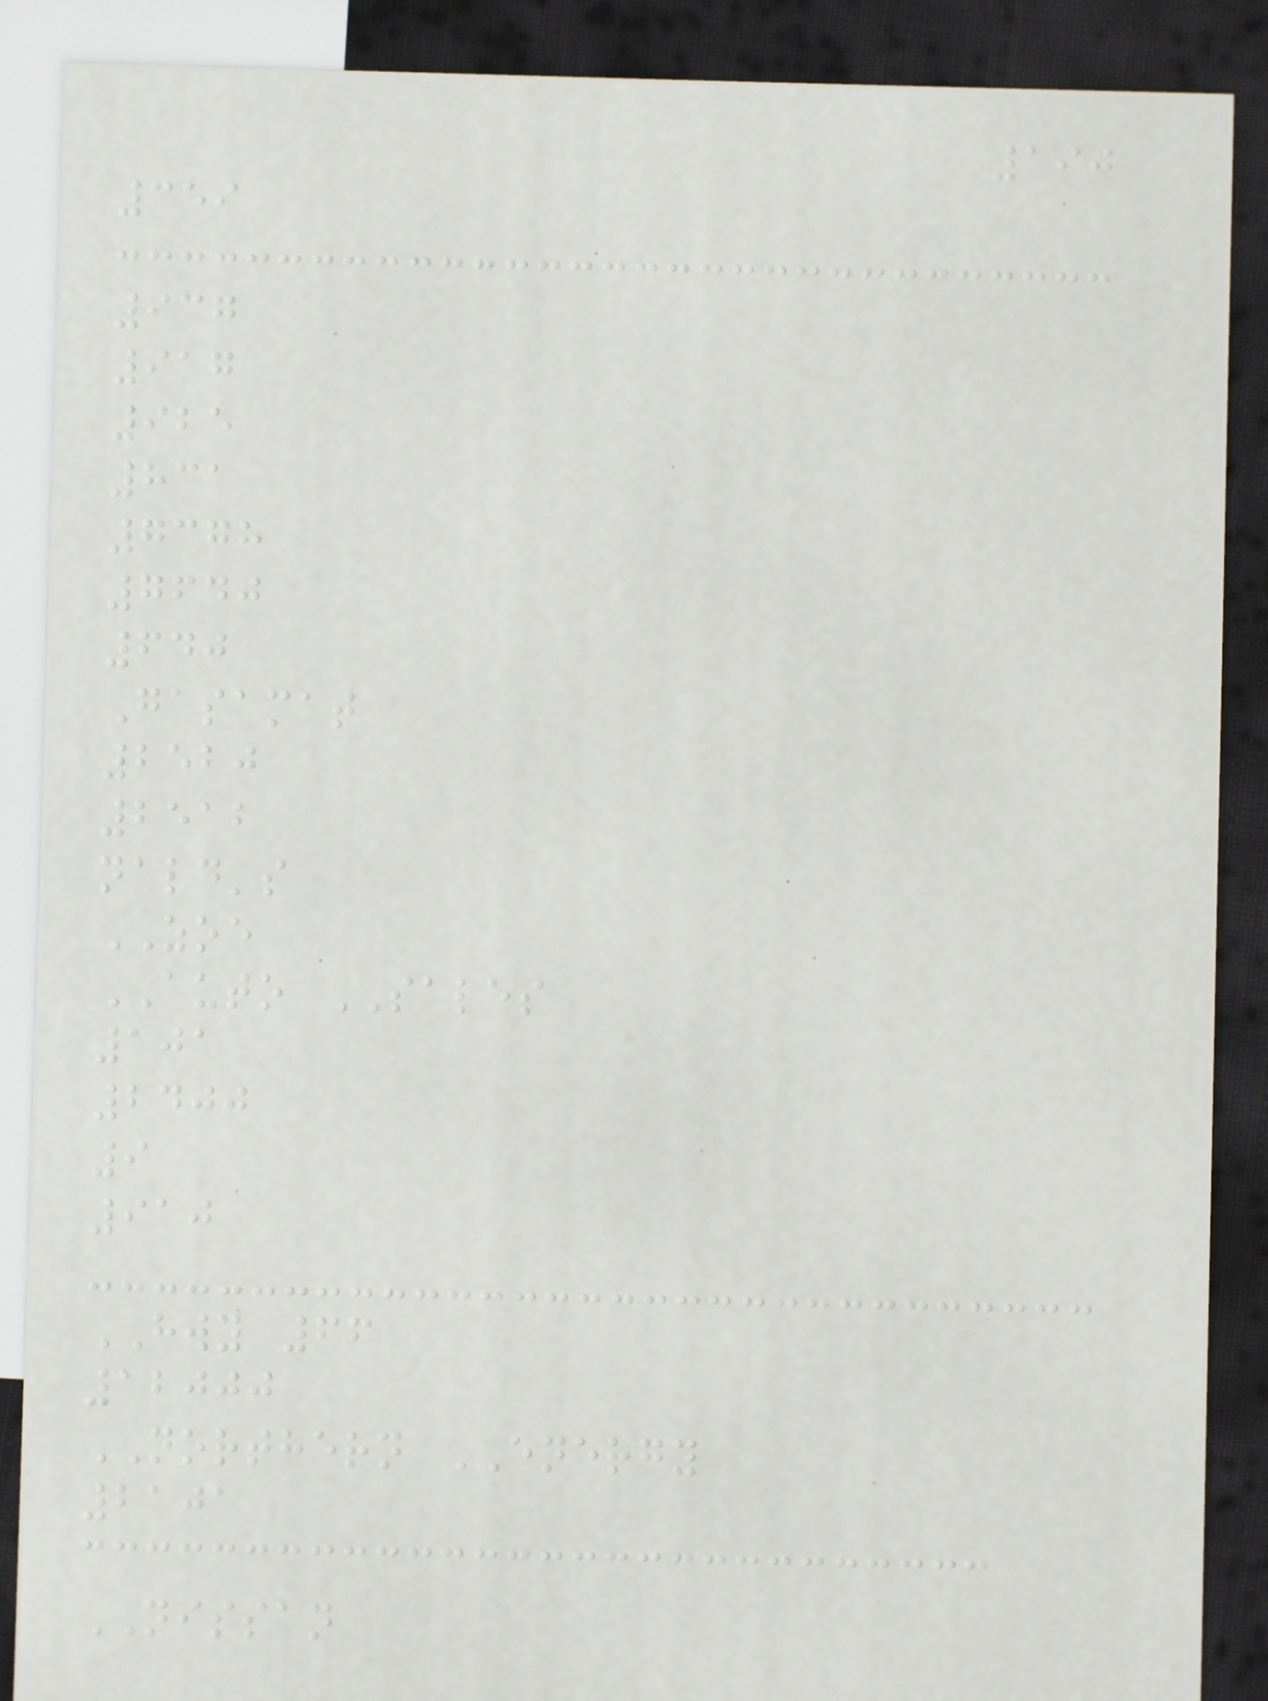190
359
937
917
925
831
7378
7640
640
Gasamat
2520
2512
nald's
ZOE
AUTO SALES
101
2400
9
910
HWY 66
12000
NORTHERN ENERGY
2101
NISSAN
